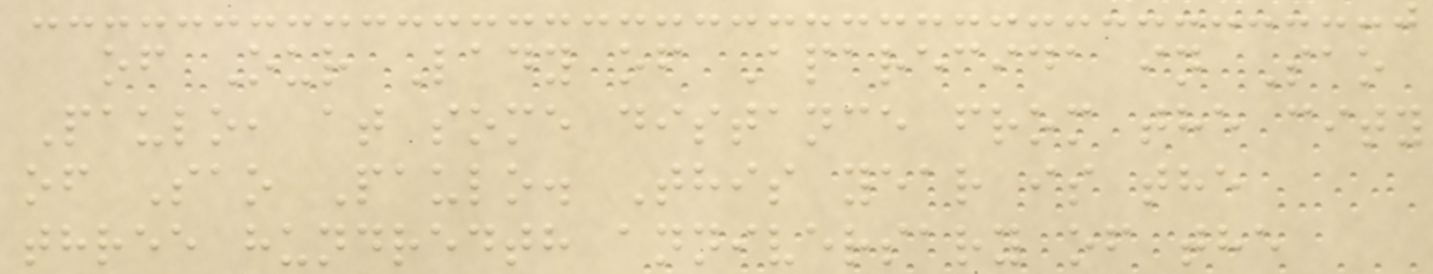of Our Lady of Aparecida in Sao
Paulo, at some distance from the city
of Sao Paulo. This year is the
three hundredth anniversary of the
